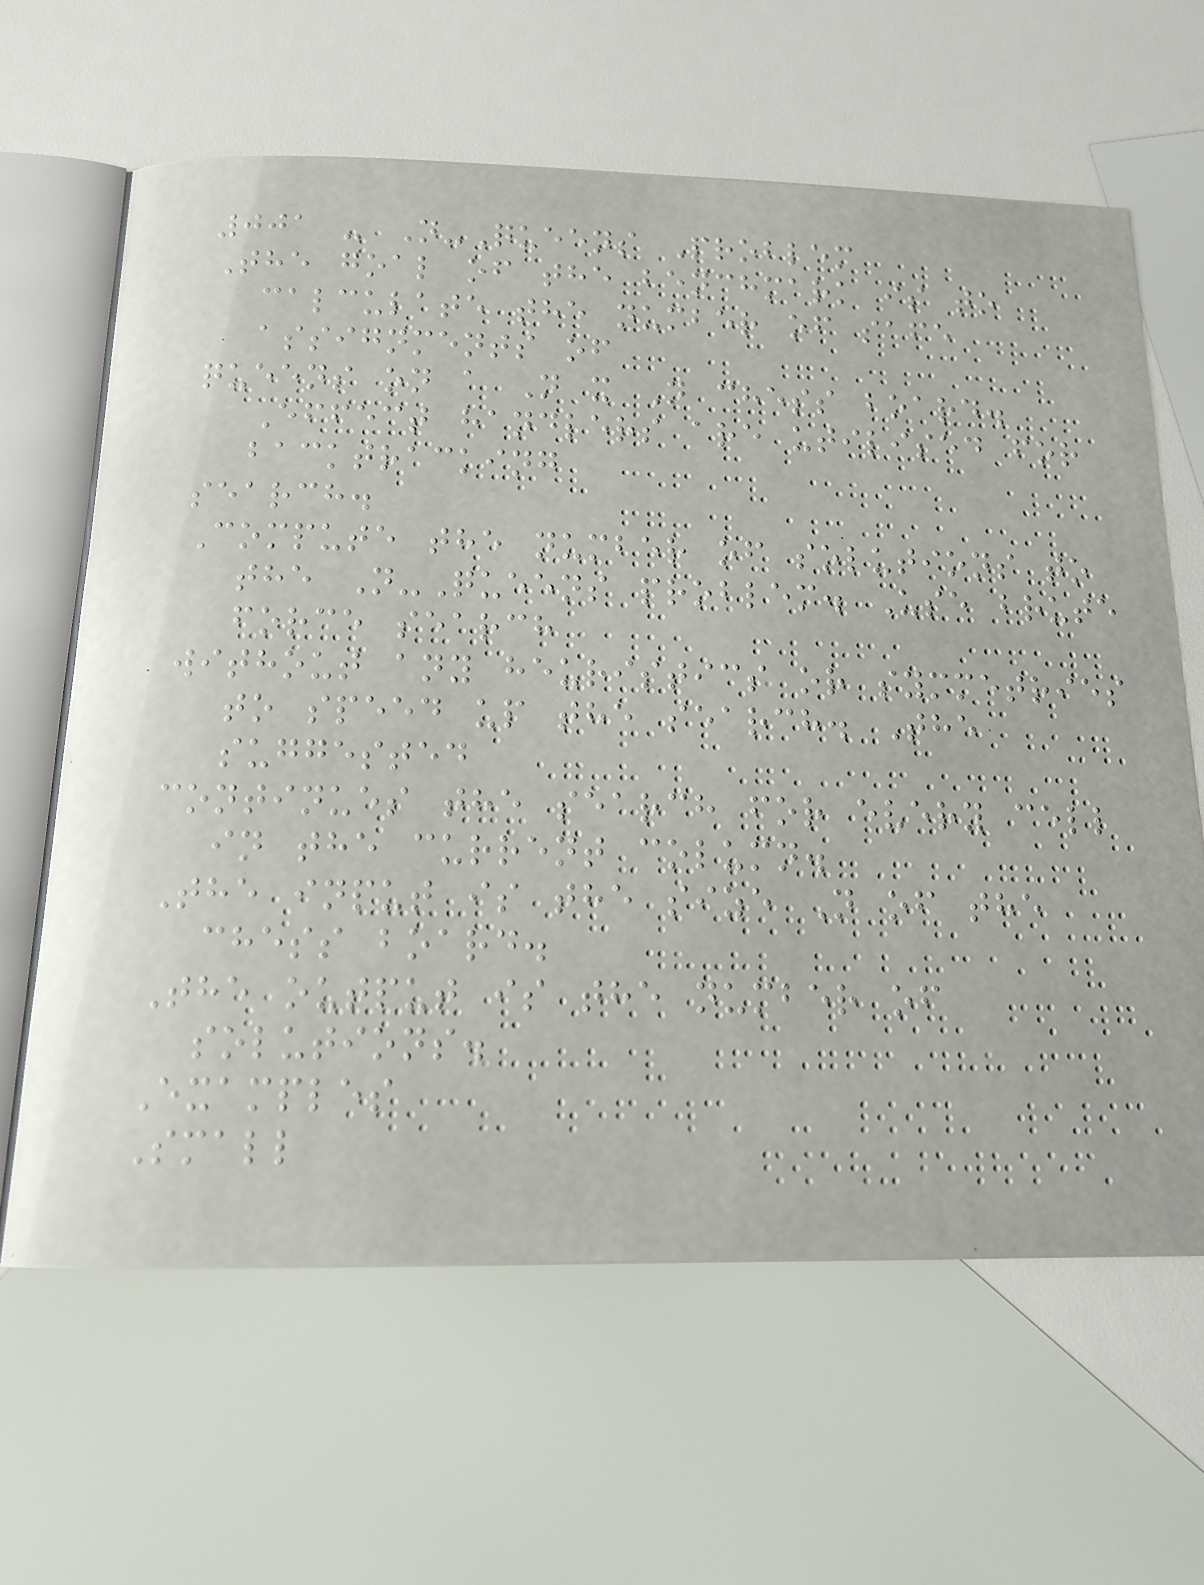001 - N-Queens Problem
The goal of the benchmark is to
calculate the number of safe
assignments of
queens on a N x N chess board.
Effect handlers are utilised for
backtracking
search.
Compute the number of solutions to
the N-Queens problem. Use brute
force search
without any heuristics or symmetries
to speed up the search. The
suggested
continues the search for every cell
in the current column.
The input is the size N of the
chess board.
The output is the number of
solutions.
Examples
Small
